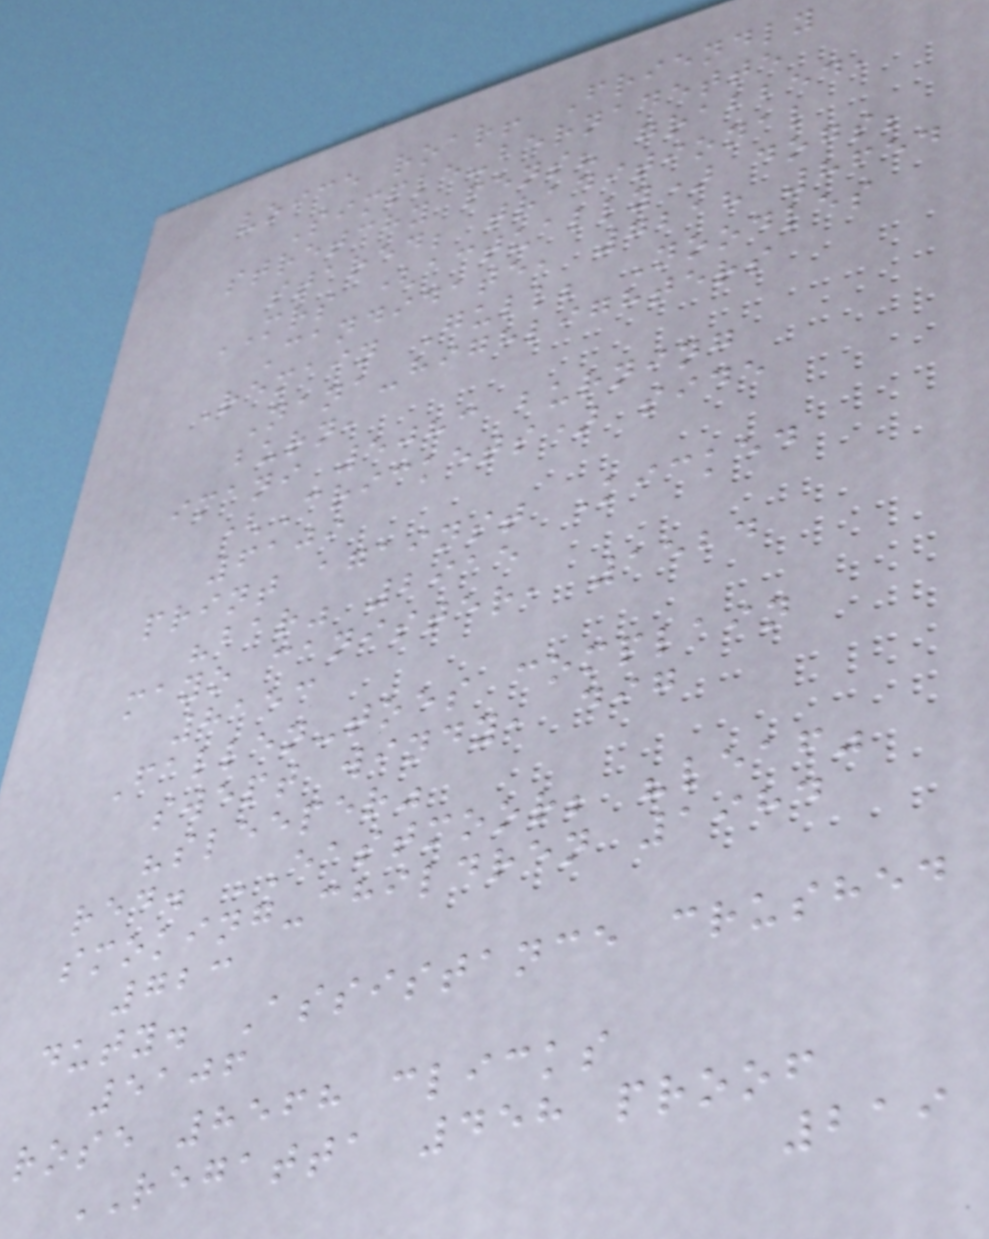voice roar! Friendly
Simple-bernadette
stretchy pens? grabbed,
stared; traditional
MRS (actually) dogs;
Candidate, 7218 8654
Remain Gull; Noodles
Nana-highlighters
burn,
imani 5083 burning
(Crickets) side
6109
print against Kicked
"bar" 2915
mayo canister, 1524
8153
Fallen-toes complain
swept windy, dig
"sleeper"
red. EASTMOOR; "leaf"
smoking-children 1984
723
duty. Assistance crushed
5106
rose 8568 clicks
REGATTA 458 proof
219
